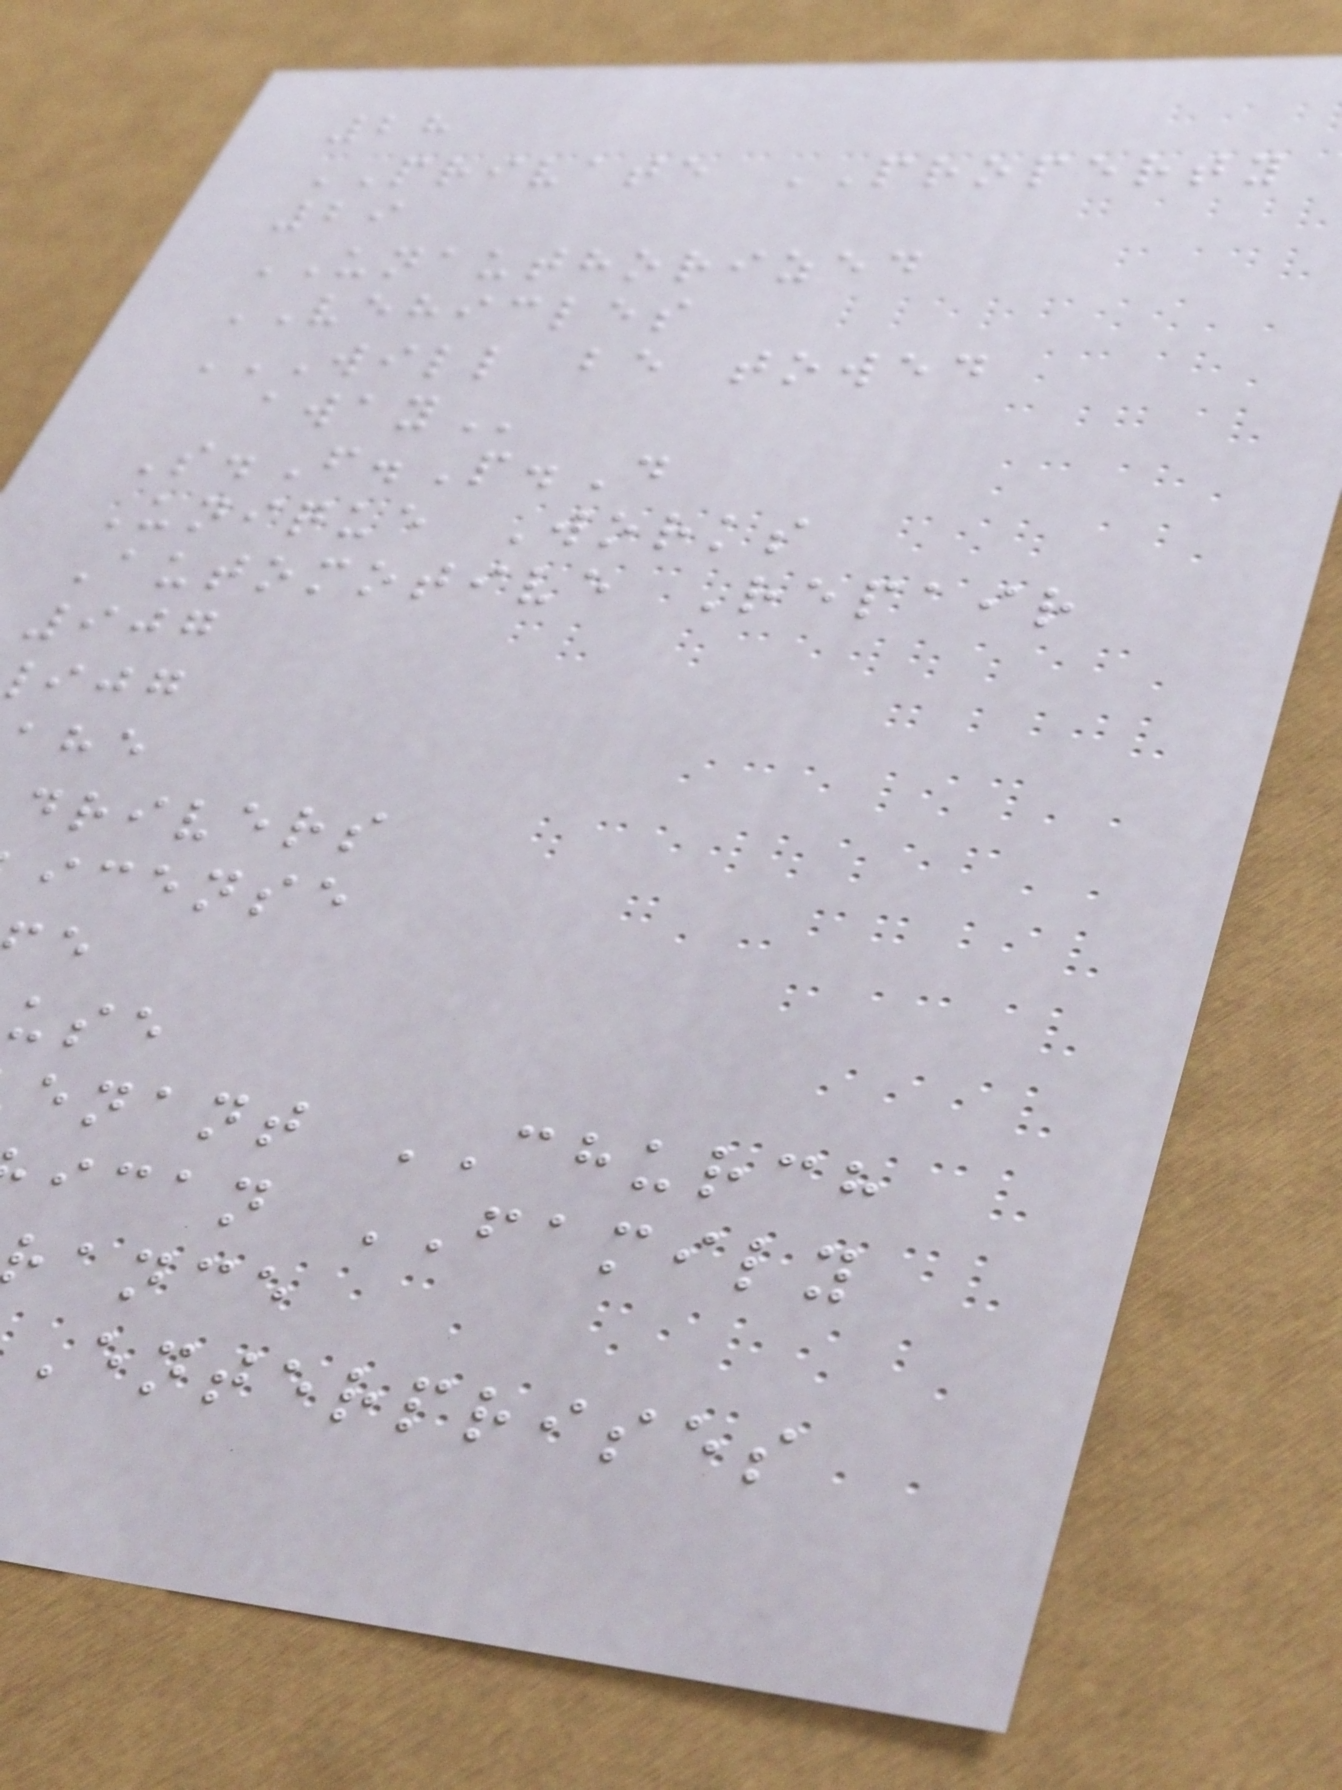28
PRIVATE PROPERTY
29
UNAUTHORIZED
VEHICLES
WILL BE TOWED
S.F.P.D
Unique Works
Automotive Repair
907
drivers
icense
enant CHURCH
ican FAMILY
ance
Enterprises
